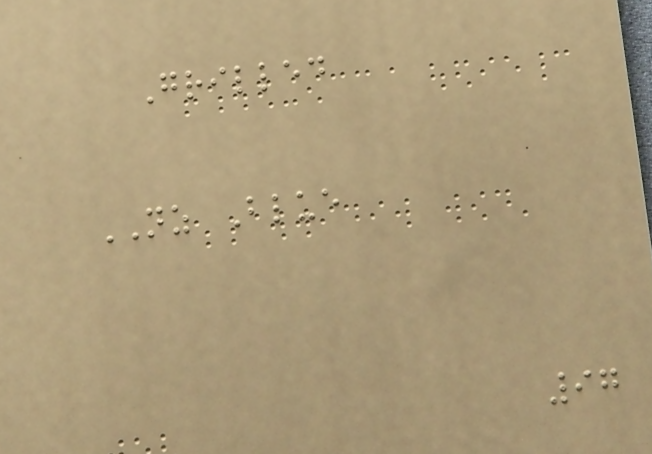Grilled
NZ Blue
97
